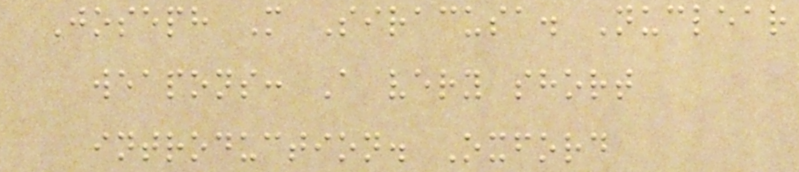Joseph M Siracusa. Nuclear
weapons: A very short
introduction. Oxford
